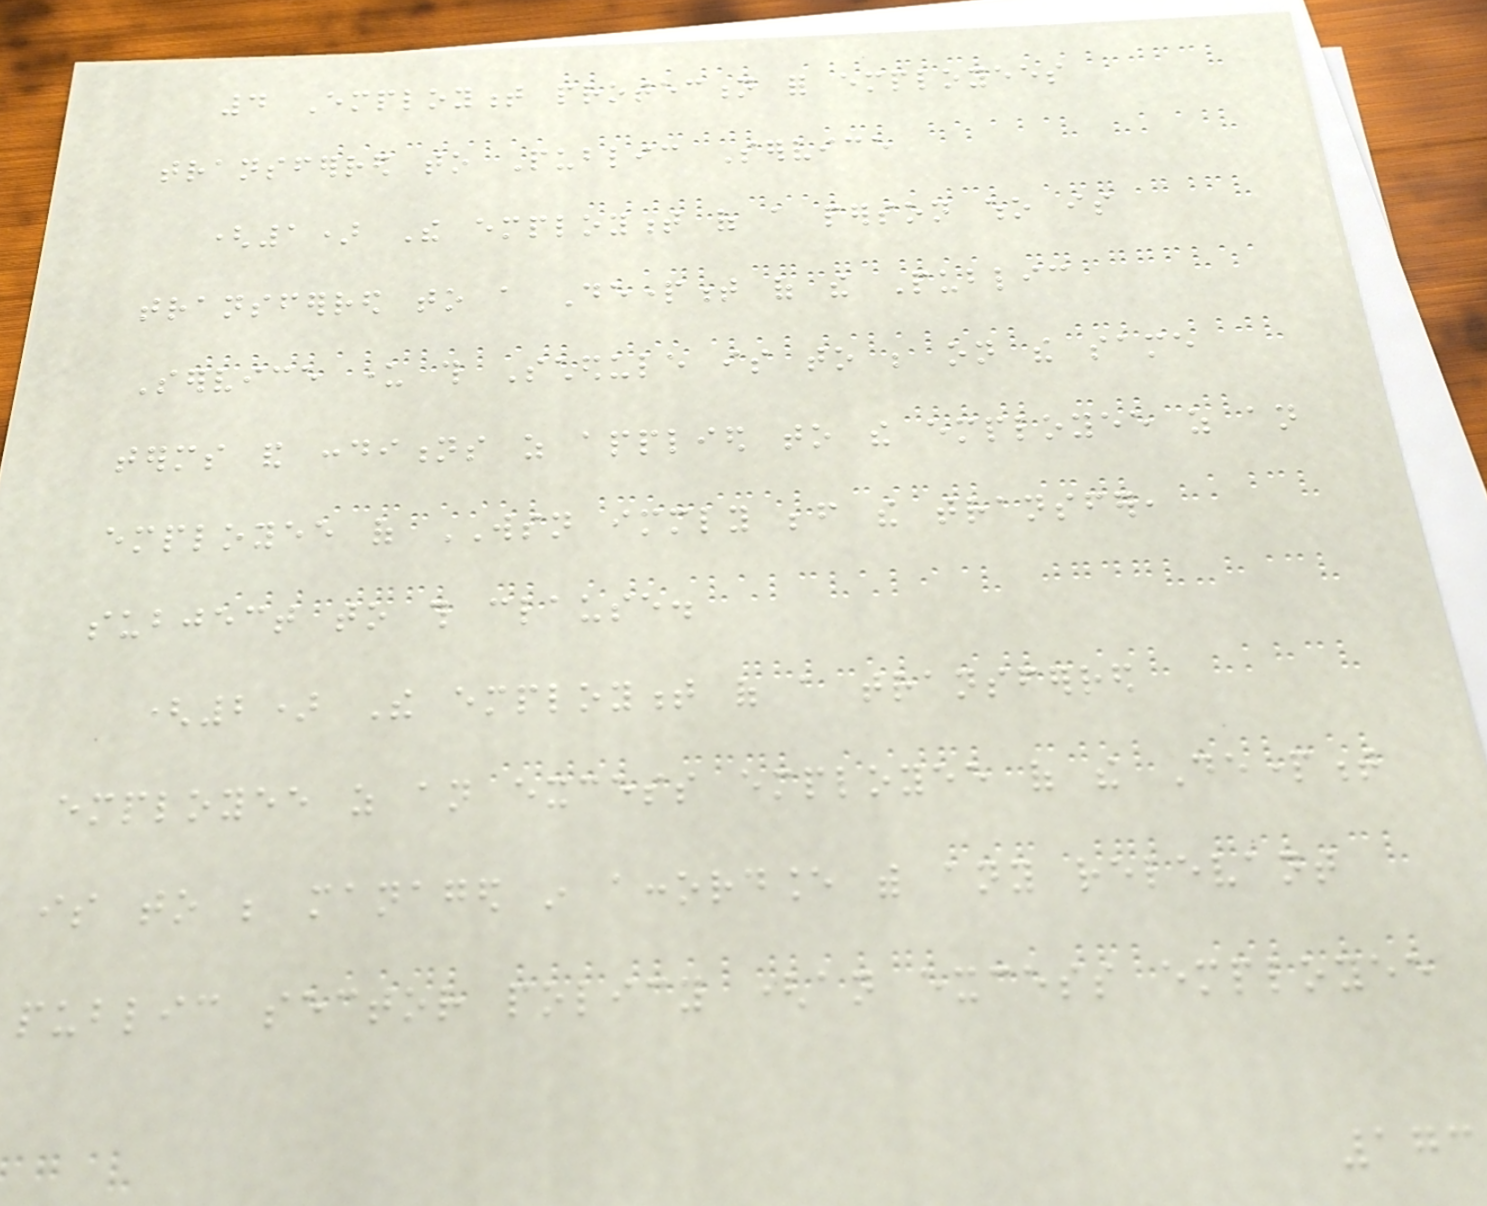4 Employment protection for employees
transferred to Public Service
(1) The employment of a person who is
transferred to a Department of the Public
Service under this Schedule is to be on the same
terms and conditions as applied to the employee as an
employee of WSN immediately before the transfer,
subject to this clause.
(2) The employment of a transferred
employee as an excess employee of the Department
is to be managed in accordance with any relevant
public sector policy (an excess employee
173
